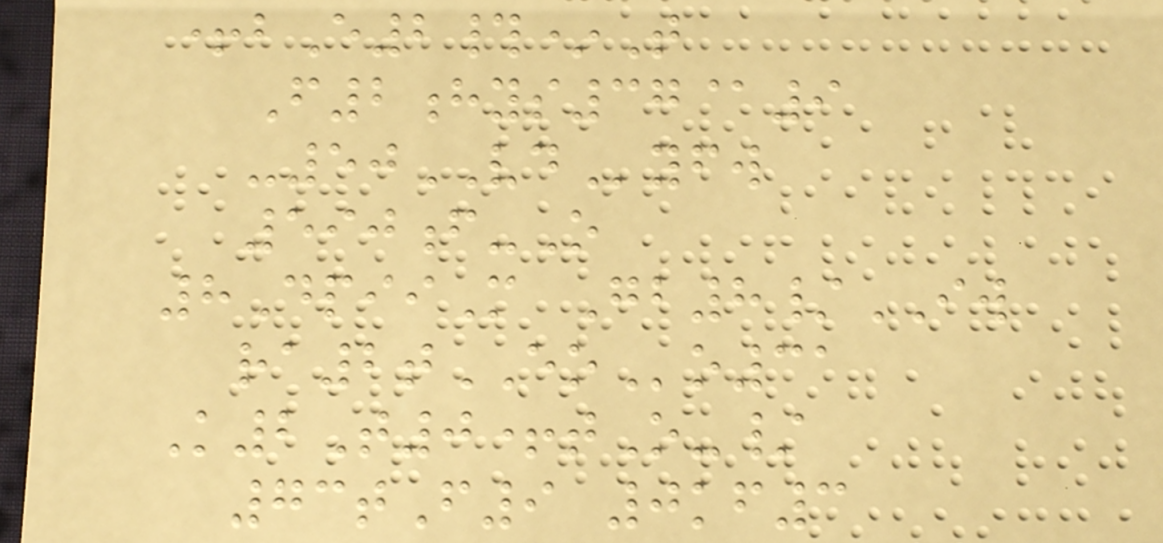+bE2#*T
F2hys37@9
-50VDyfw
590f-O
8DpiiM Gb8/IW
ra2tEOo31
K2T0+tO-/
73tF9 0kf3
